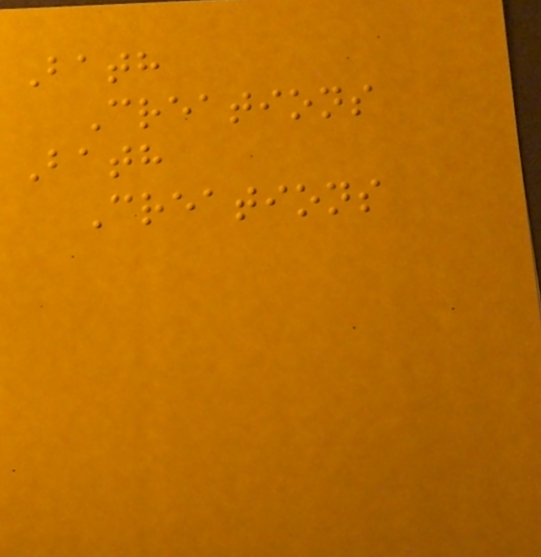Bath
Creations
Bath
Creations
